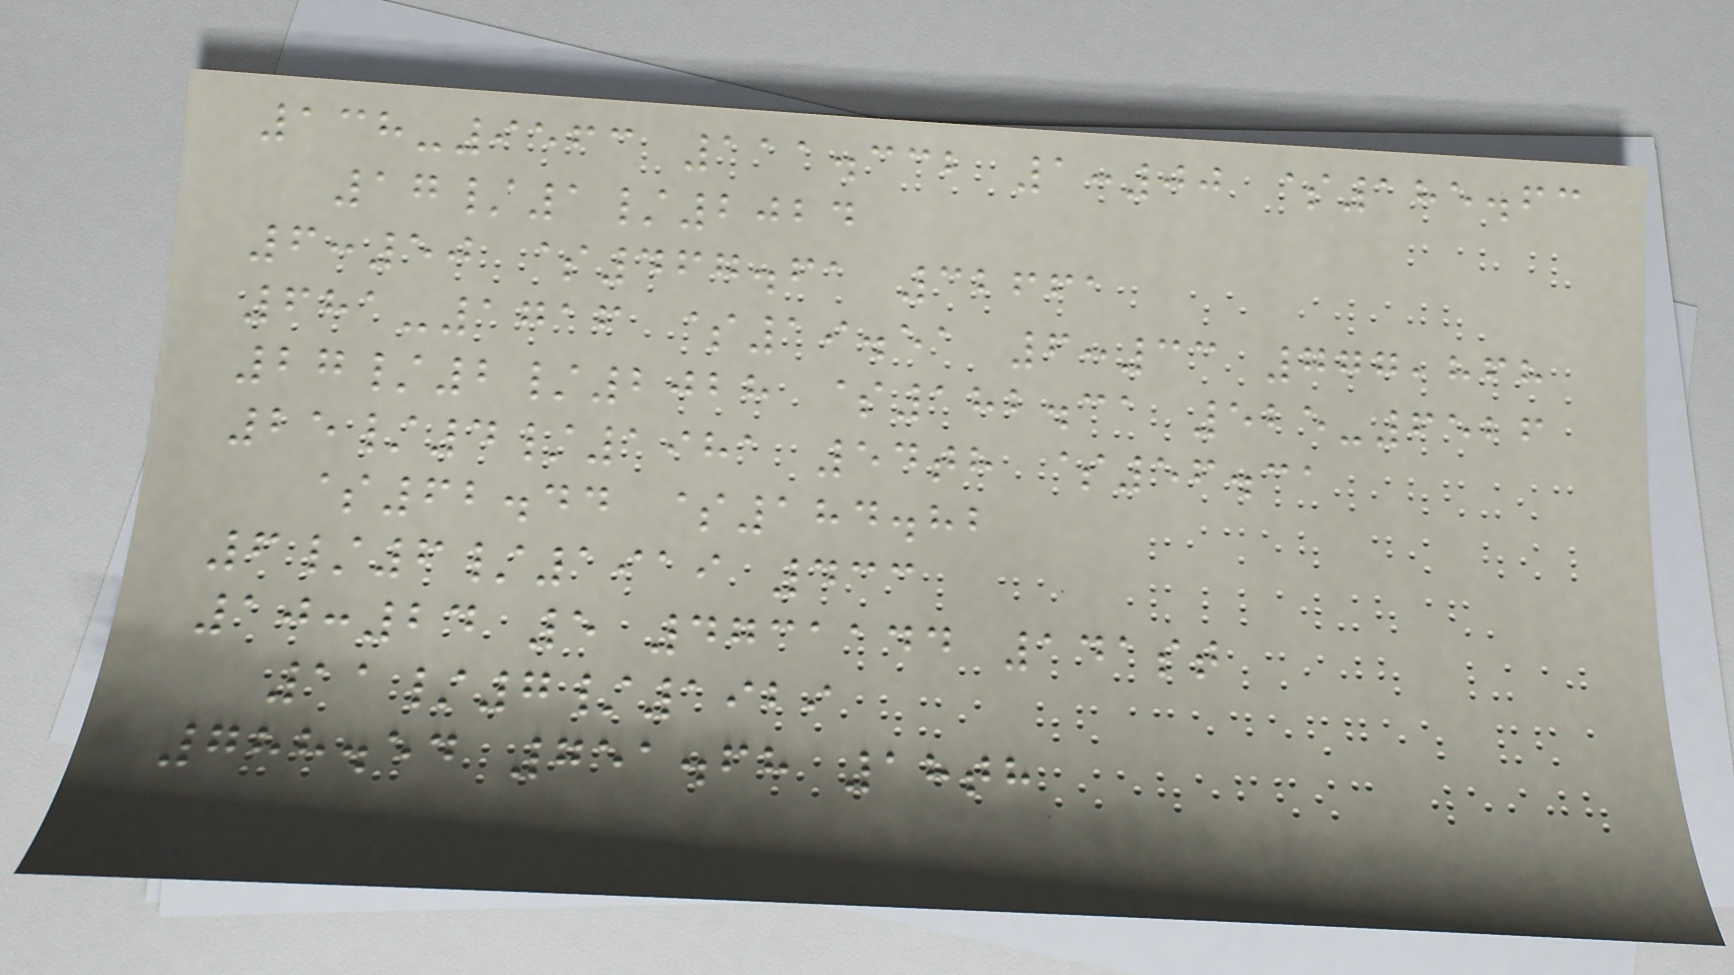138-9563 111.332 1:00 $185.63
17/1/2024
6:50 $467.61 32661
681-1716 $19.51 6:33 777,868
27/2/2028 $182.31 525-6526
25/4/1981 54th $56.31
$62.44 $184.82
6/6/1919 433
10:24 5 4731144 141st
11/7/1929
788.54 751.68 18th
